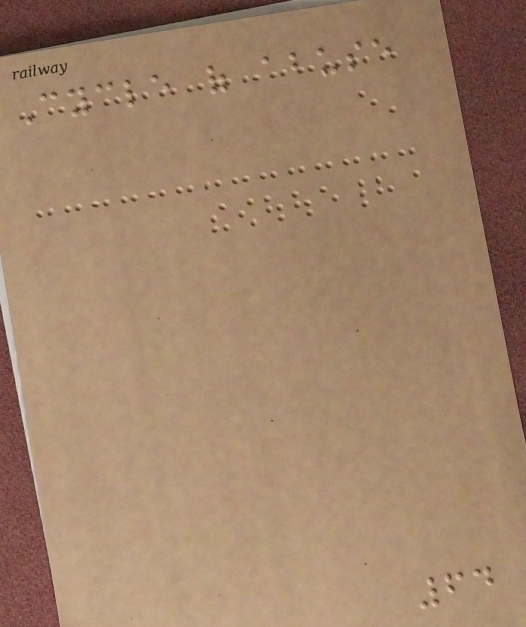Cycle of abuse
64
